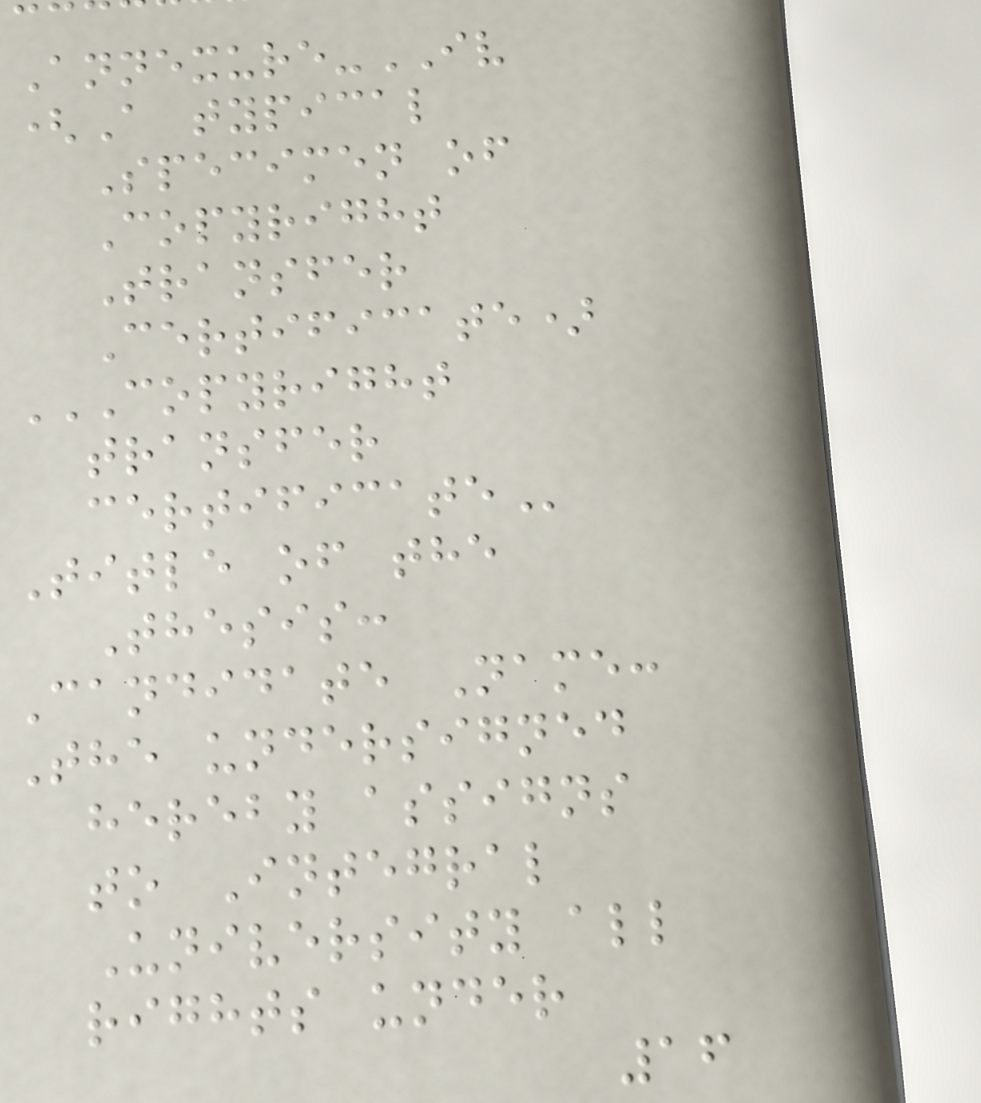Annexure-IV
(A typical
Specimen of
Copyright
Transfer
Certificate)
COPYRIGHT
TRANSFER
CERTIFICATE
Title of the
Thesis:
Candidate Name:
The undersigned
hereby assigns
to Integral
University all
rights under
16
